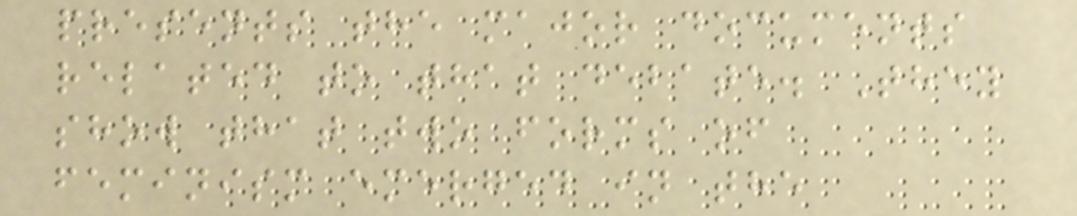presents the major documents
related to that debate. They
show that two forms of
feminism emerged in the
